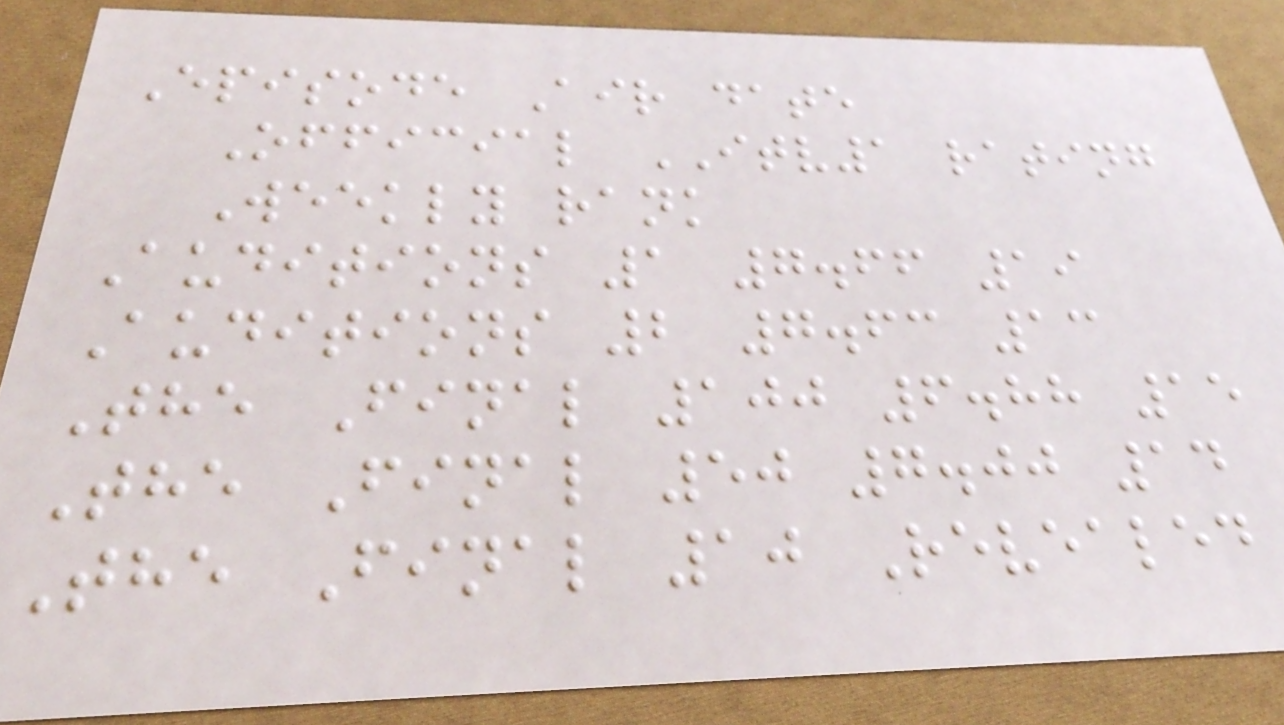Episode Air date
Official ITV1 rating
Weekly rank
Auditions 1 7.66 19
Auditions 2 7.63 13
The Final 100 6.88 15
The Final 50 7.00 14
The Final 10 Revealed
